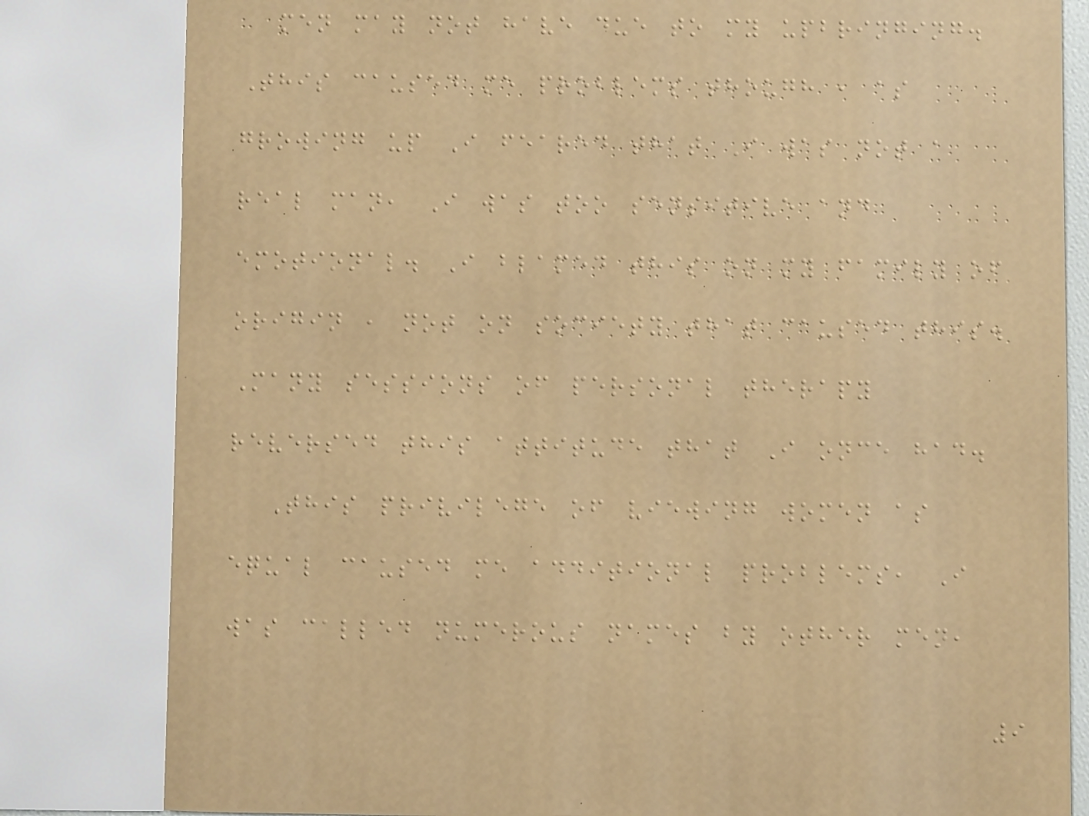men may not have due to my upbringing.
This caused me problems though , as
growing up I feared that I was not a
real man, I was too sensitive and
emotional. I blamed this on my family of
origin , not on society that caused this.
Many sessions of personal therapy
reversed this attitude that I once had.
This privilege of viewing women as
equal caused me additional problems, I
was called numerous names by other men,
9
